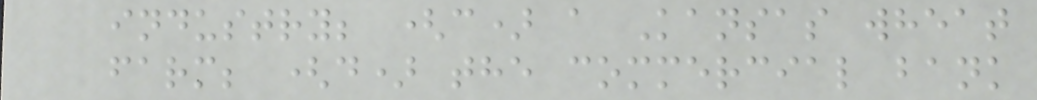industry; (c) a Kansas wheat
farm; (d) the commercial bank
